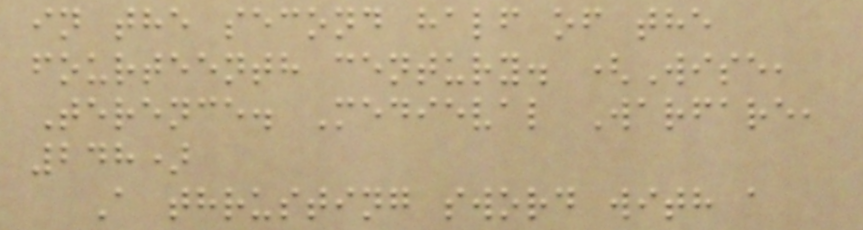in the second half of the
fourteenth century. (Wise,
Terence. Medieval Warfare,
248)
A thrusting sword with a
